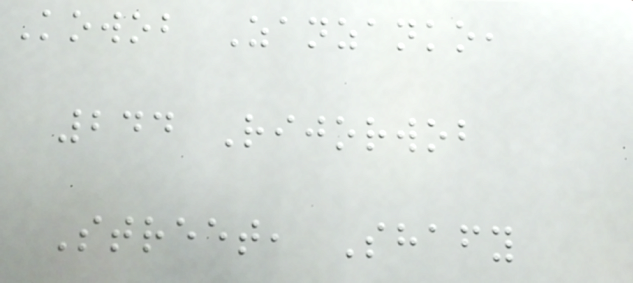Kowob Zanzanko,
244 Rijorwob
Street, Shafy
